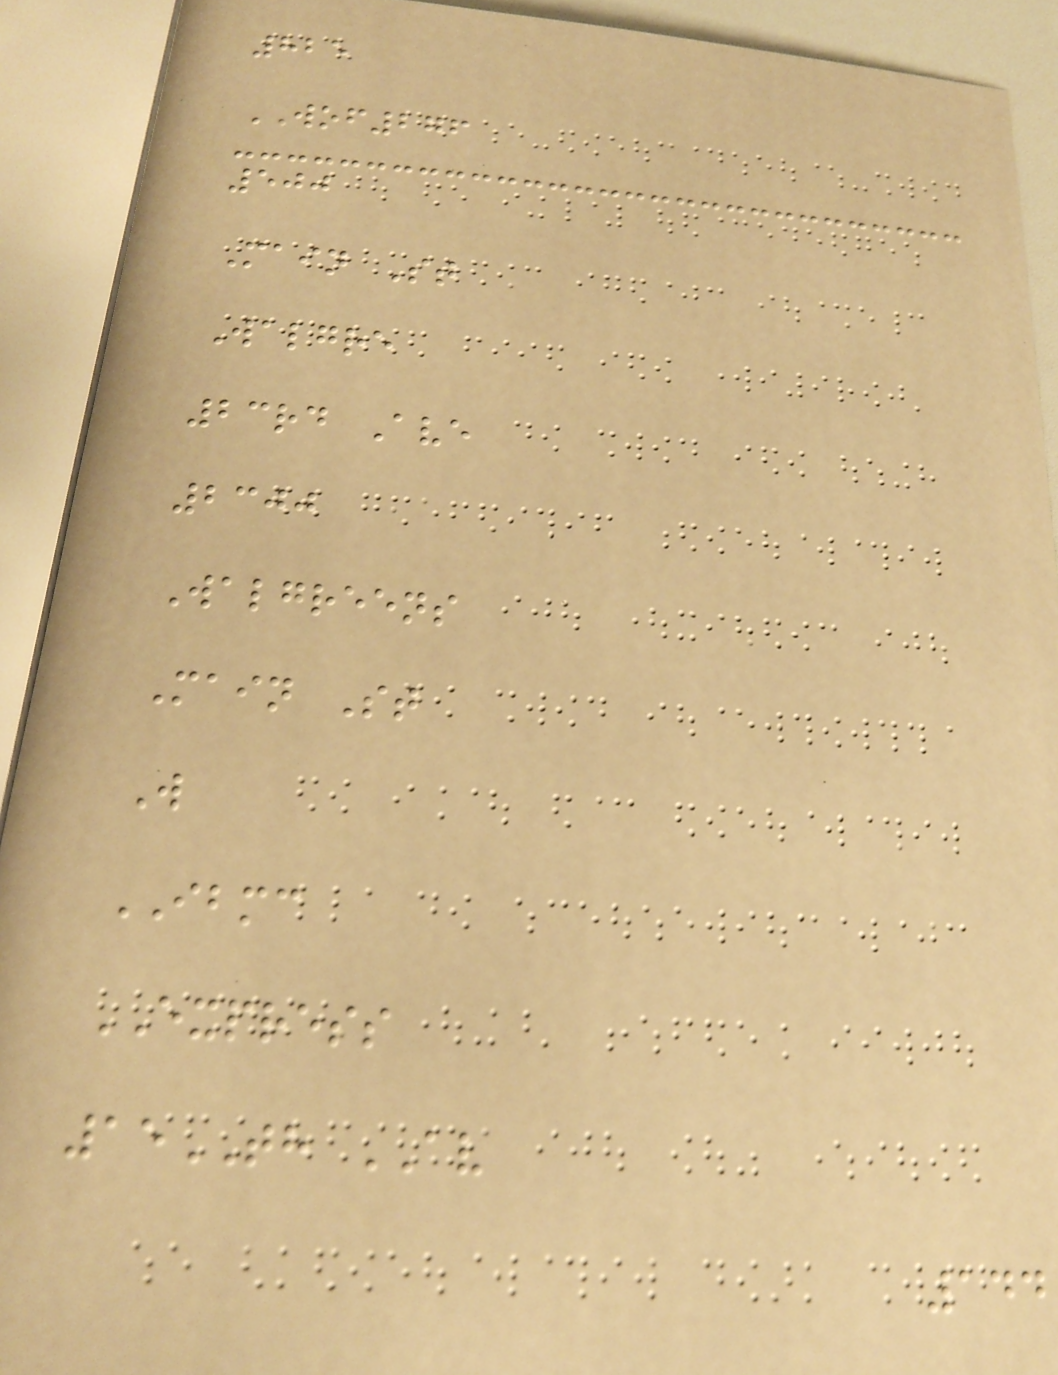825
WOF276
500
Main St
Walgre
23rd Ave
2300
Walgreens
Main St
W
IBMC
EXPRESS
15TH AV
144
